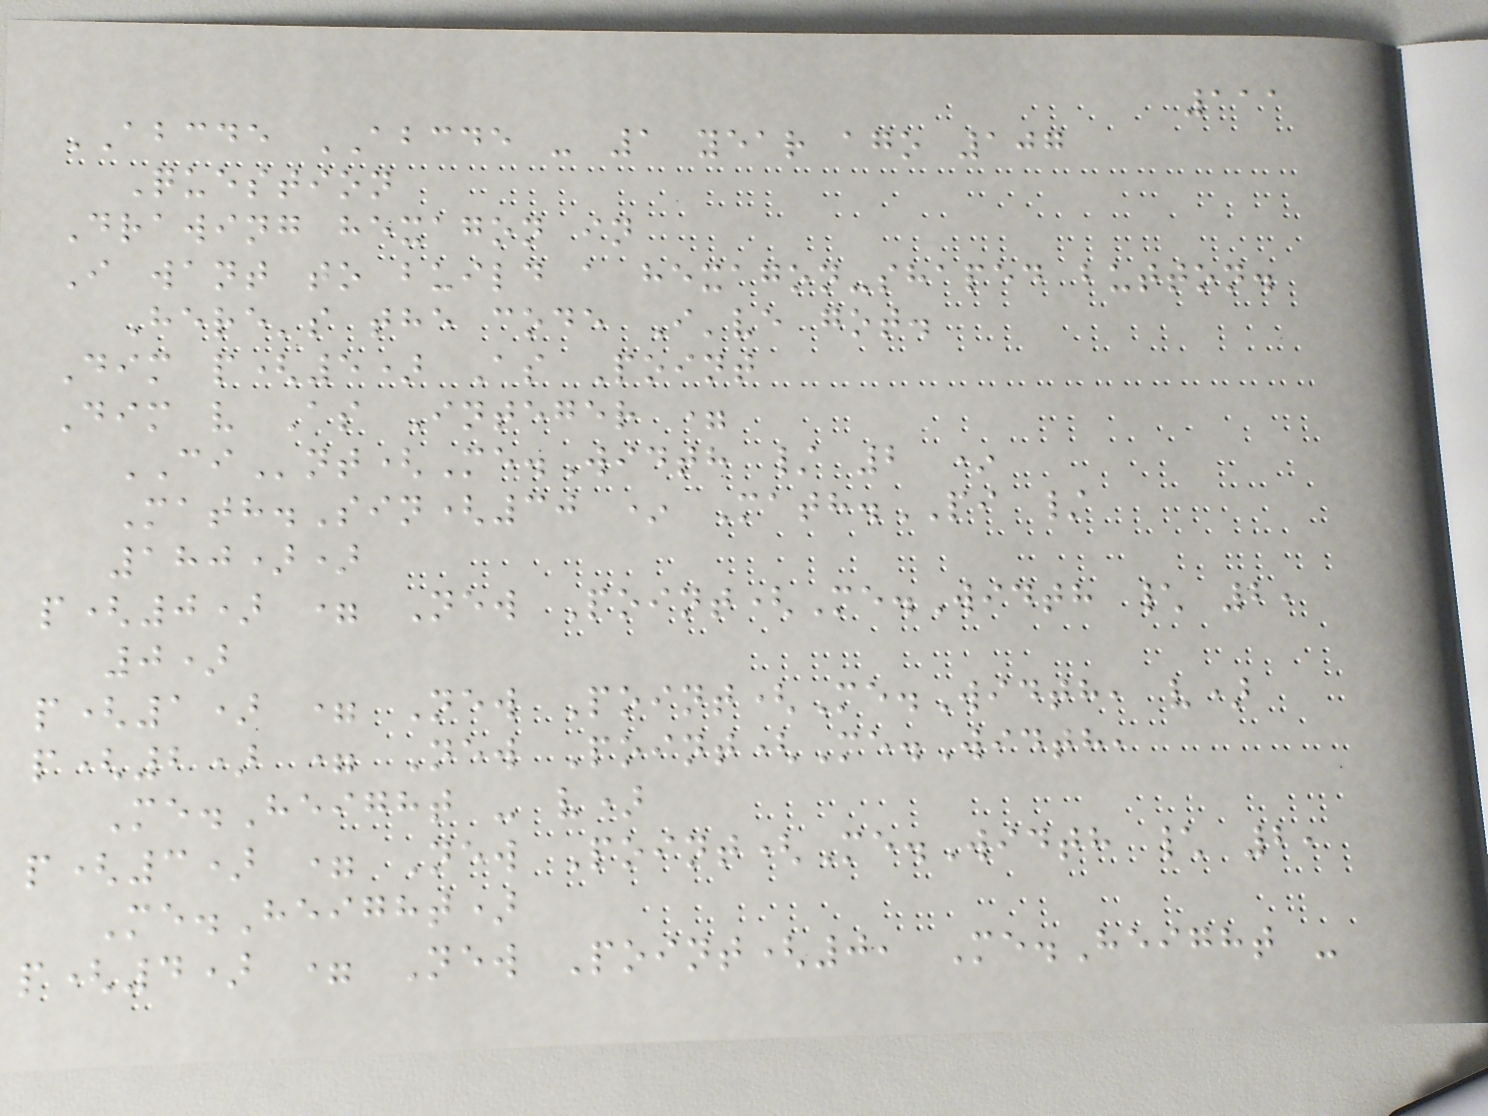111
ABCDE ABCDE - 1 year ago 107
Question
Drawing hexagon in
I want to build a hexagon-shaped button.
Here's the code I've got.
Dim p(5) As Point
Dim v As Integer =
CInt(Me.Width / 2 *
Math.Sin(30 * Math.PI /
180))
p(0) = New Point(Me.Width \ 2,
0)
p(1) = New Point(Me.Width, v)
p(2) = New Point(Me.Width,
Me.Height - v)
p(3) = New Point(Me.Width \ 2,
Me.Height)
p(4) = New Point(0, Me.Height -
